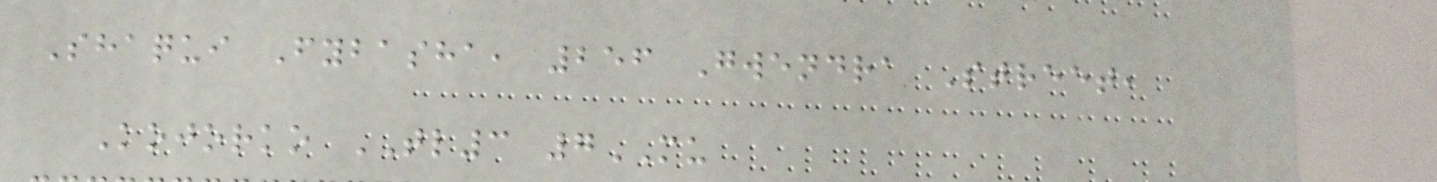Shaqui Fybasha, 256 Gwendra Street,
Kojorko TL3 7MU
